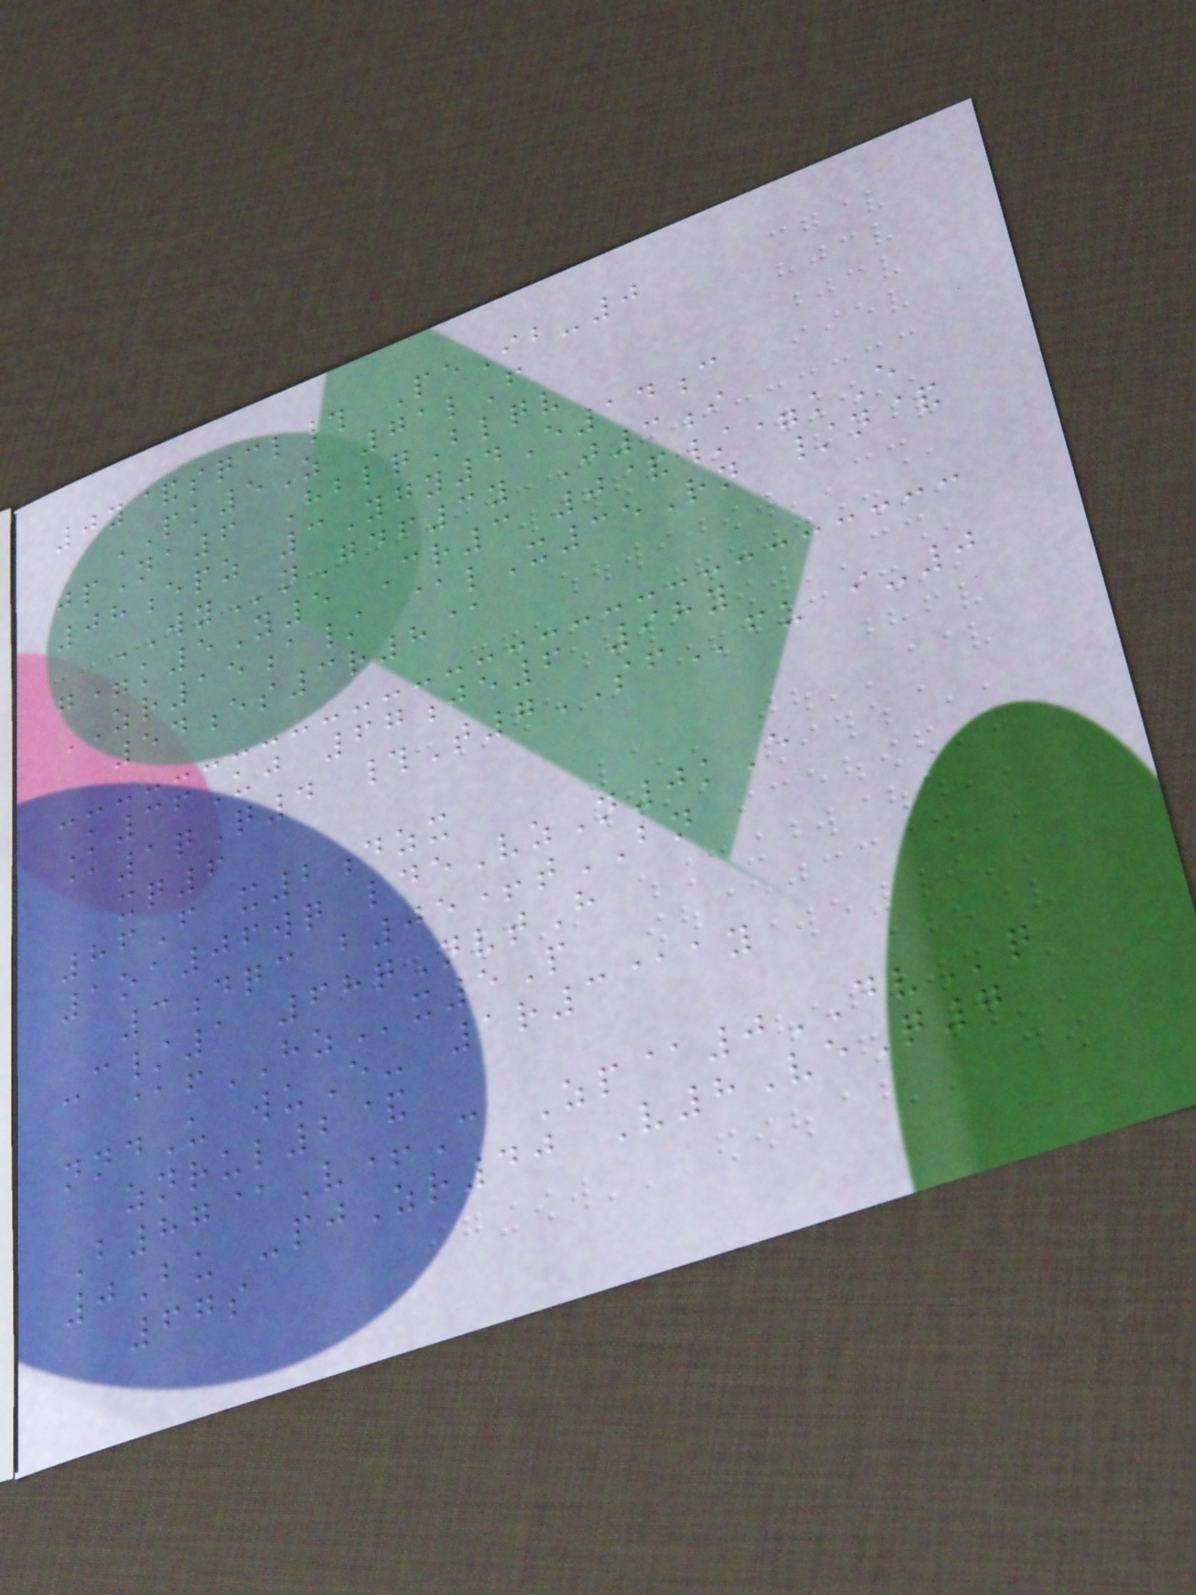0y&sqcl# PeIb-0
PK5Z 71lF
jpNa6 HblqBlqv
08epz 3Ygy4E14c
WYnGdf3y J3i
g=k5Y5 Cr3 0&/=kE
ZR15a/ @lX35Rn /n&
54es3r8@
K36Uj 67je6 98y
@1qQ4 #T7SFfu i-0
xq6
86F x2dzx
1oa06wq ldeVzN0kE
3dqc b05+tBN
-c/1 68qNvtH
@fHZx5P
nndU wuE- 1r3@ay
znrul2&
B87@V+C Zp@0DVq
0Bu -pjZr40 V8VeQ7
67s
